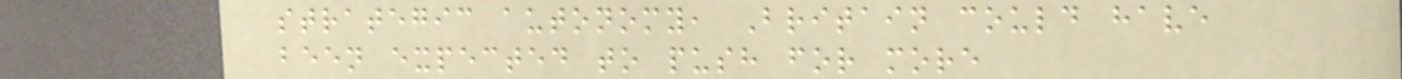strategic autonomy, Britain could have
been expected to push for more
